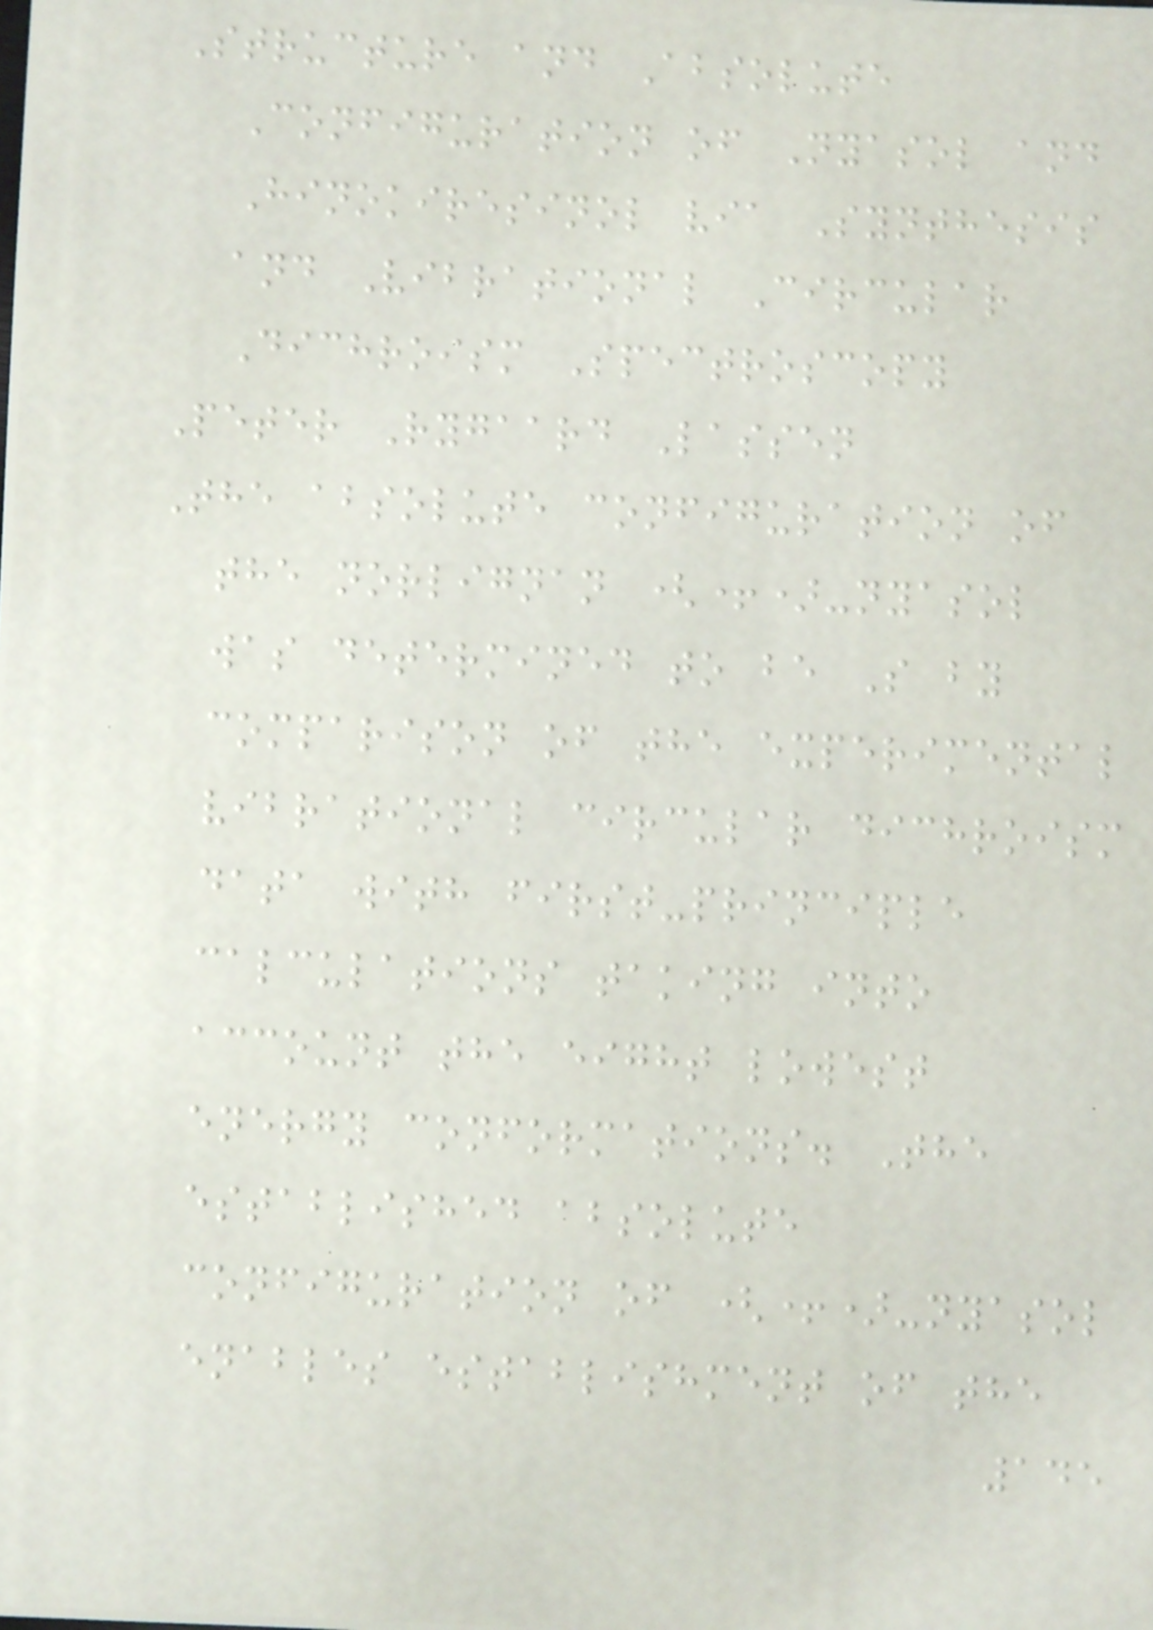Structure and Absolute
Configuration of Nyasol and
Hinokiresinol via Synthesis
and Vibrational Circular
Dichroism Spectroscopy
Peter Rygaard Lassen
The absolute configuration of
the norlignan (+)-nyasol
was determined to be S by
comparison of the experimental
vibrational circular dichroism
data with first-principle
calculations taking into
account the eight lowest
energy conformations. The
established absolute
configuration of (+)-nyasol
enables establishment of the
145
